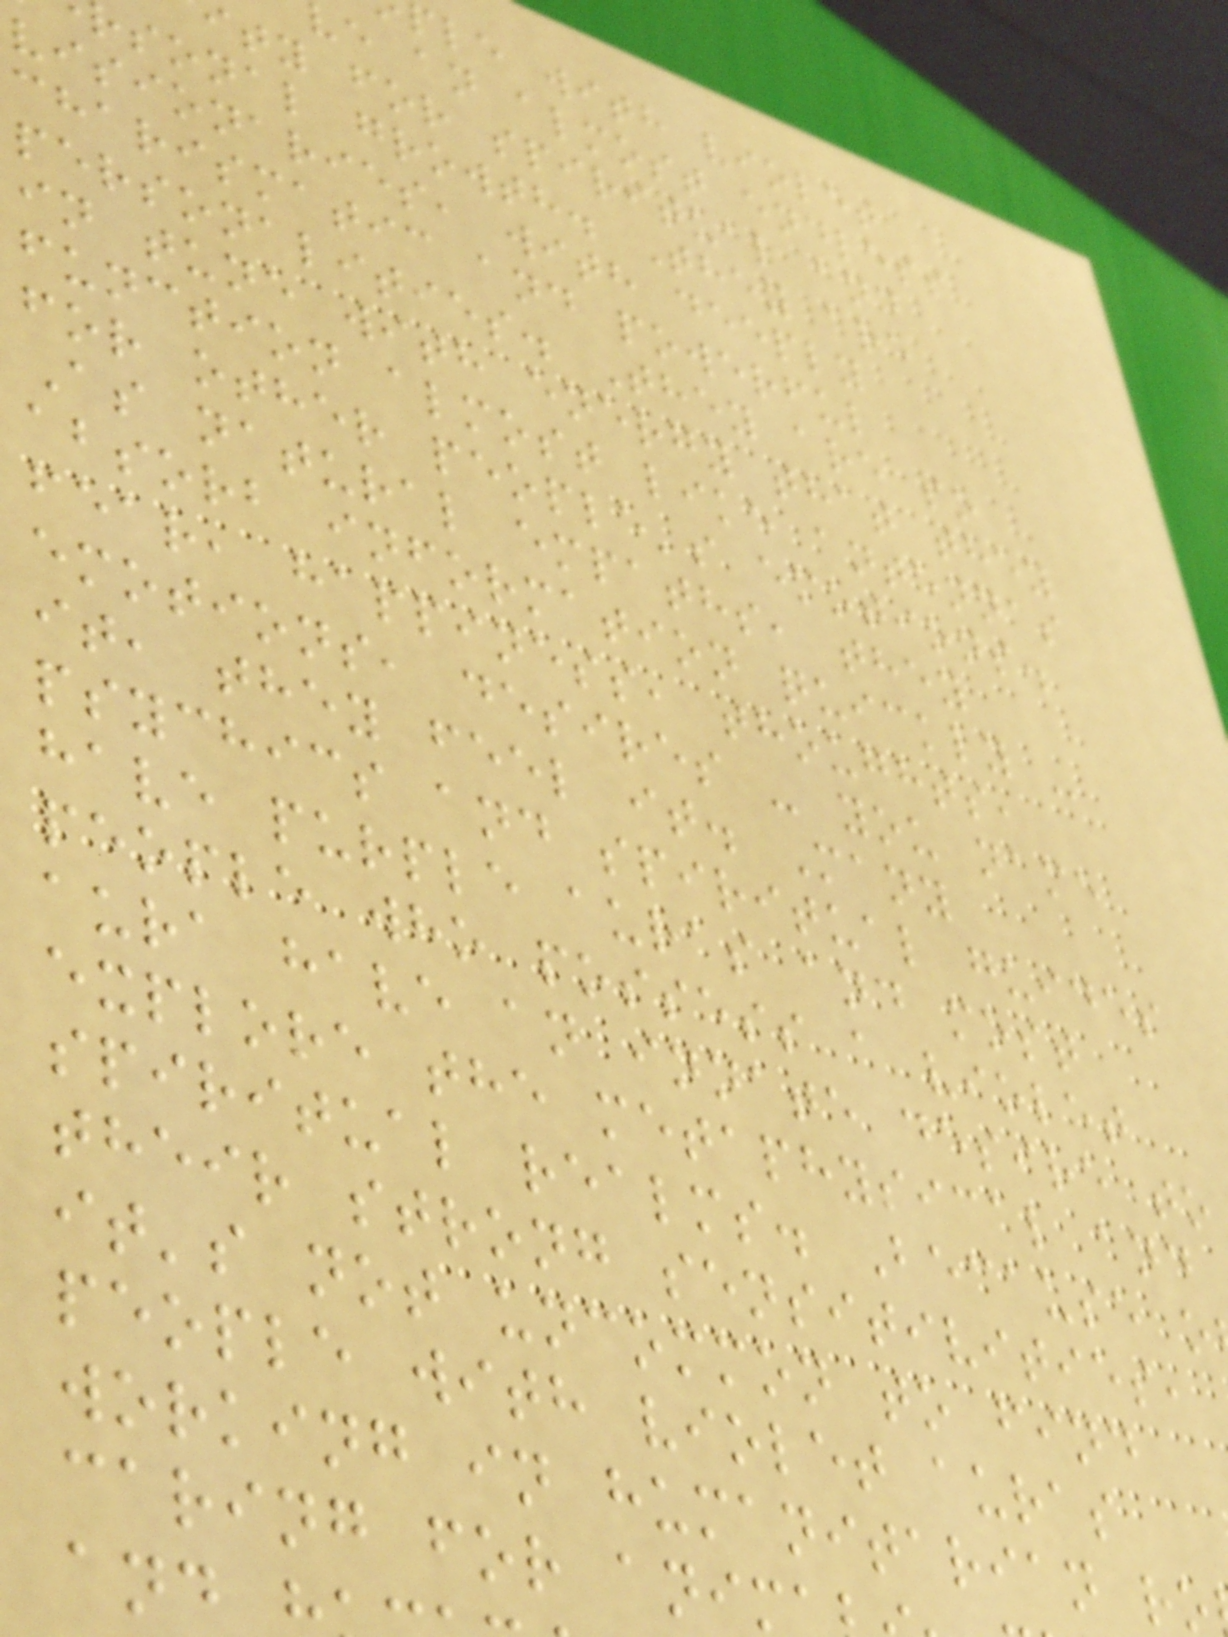ple with violet
e an almost endless
ty for spiritual and
sonal growth. They are
visionaries, with deeply
charismatic and powerful
personalities. They are so
in tune with energy that they
function almost like antennas
for other people's emotions.
As natural empaths, they
absorb information quickly -
fear, happiness, thoughts,
emotions, desires - you name
it, they feel it. Many
psychics and spiritual guides
have purple auras and most
people who possess a violet
aura have an innate desire to
explore the metaphysical and
spiritual realms. Because o
their strong sensitivities,
it's not uncommon to find
people with violet auras
working in humanitarian ro
caring for anim
